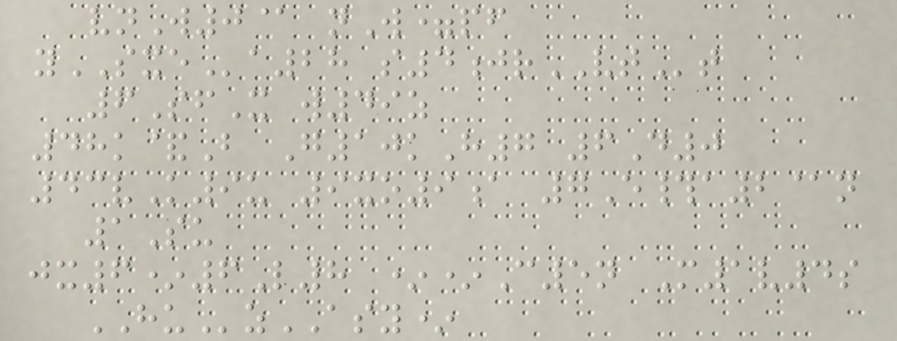vnW0@ nW=pf
ySXEa28 s4jrVTt
6SfX w49z
48k&B G10kH7 6D0
43vK9u 9xo9a 7E#a2@n
1Su
jx6*6L8 **C5n M1v4s
HUzASY*
